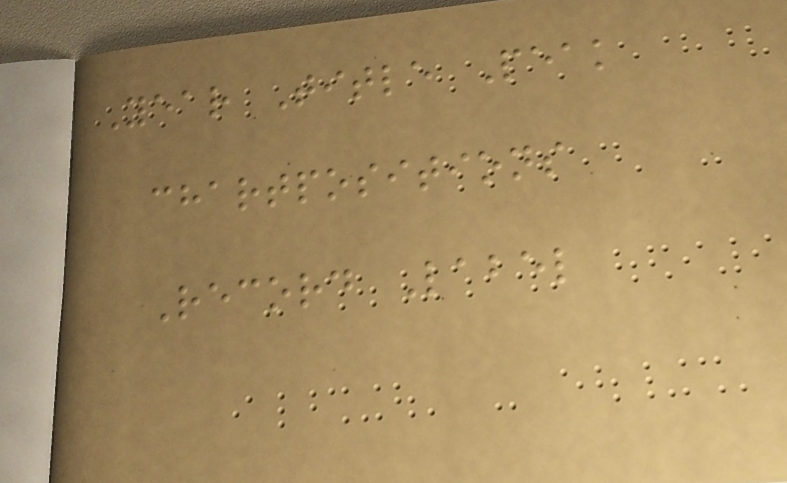Year Title Peak
chartpositions
Record Label
